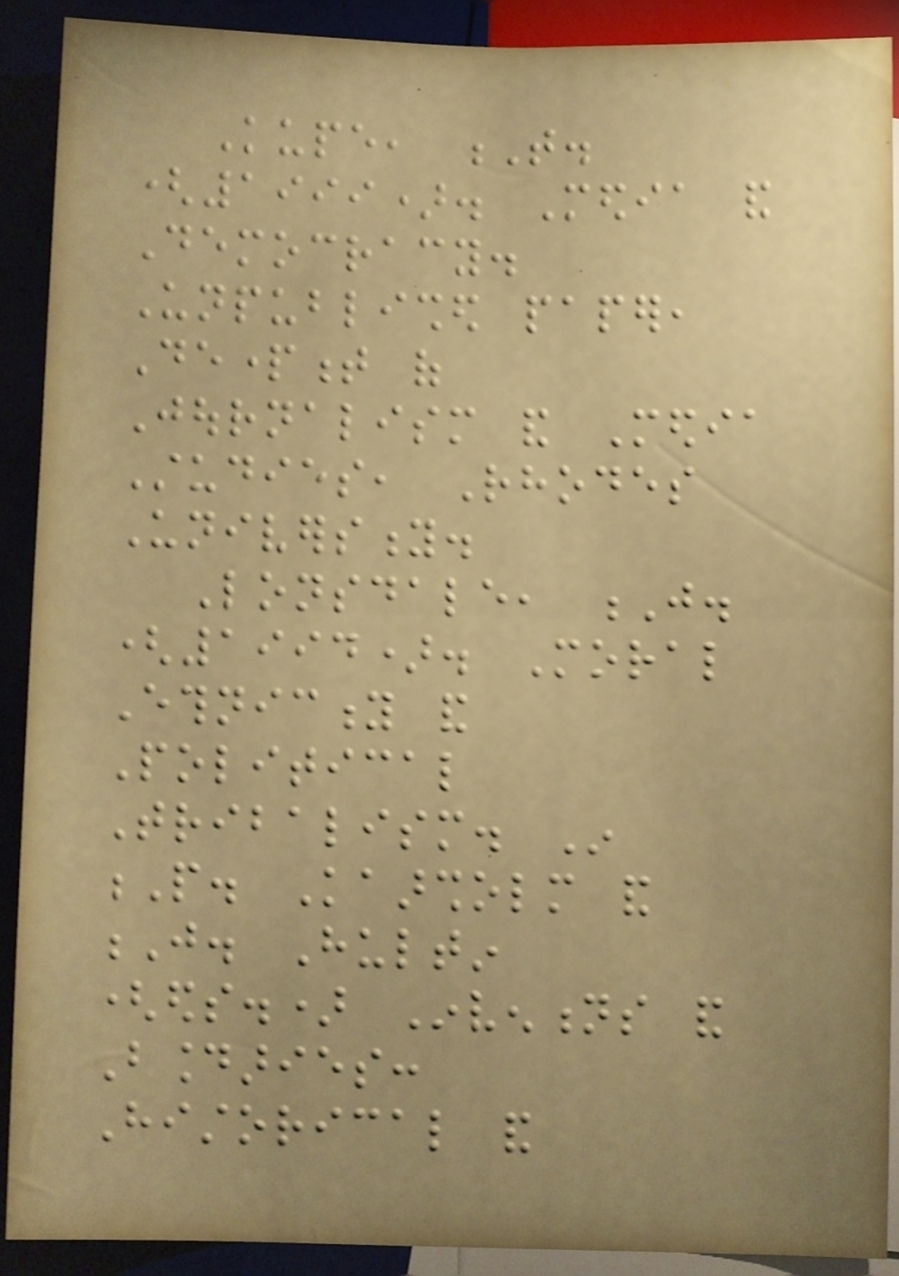Kupe, T.
(1999). Media and
Democracy.
Unpublished paper,
Department of
Journalism and Media
Studies, Rhodes
University.
Lonsdale, J.
(1994). Moral
Ethnicity and
Political
Tribalism. In
P. Kaarsholm and
J. Hultin
(eds.) Inventions and
Boundaries:
Historical and
